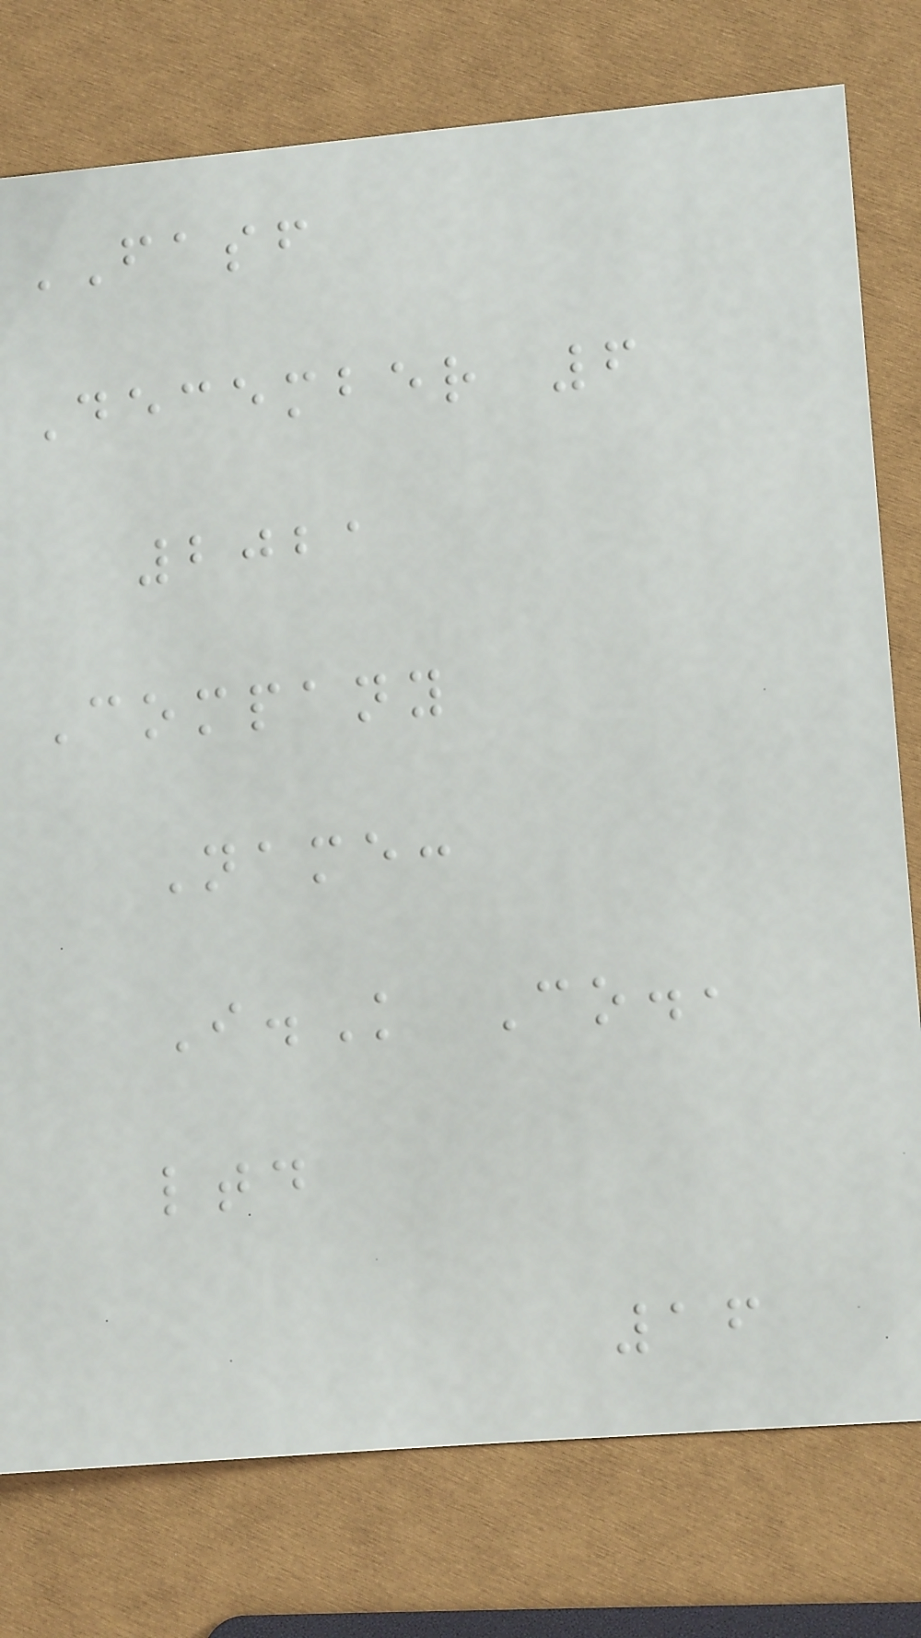FASF
December 6
2021
Company
Name:
I.K Co.,
ltd
16
